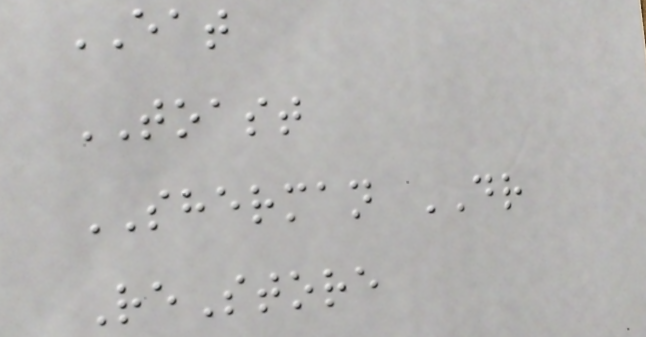EAT
TOAST
SHERMAN DR
ReStore
